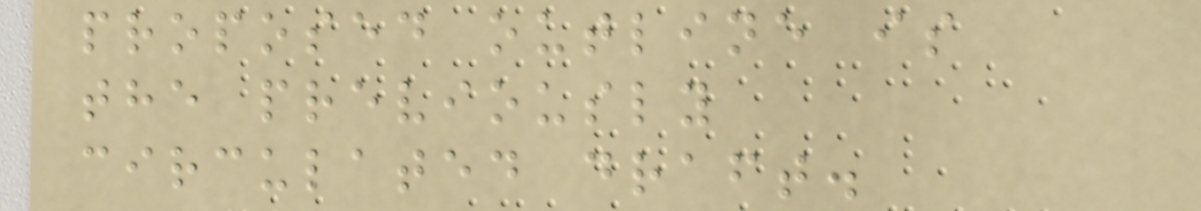proposed outline is
the previously
circulated draft.
